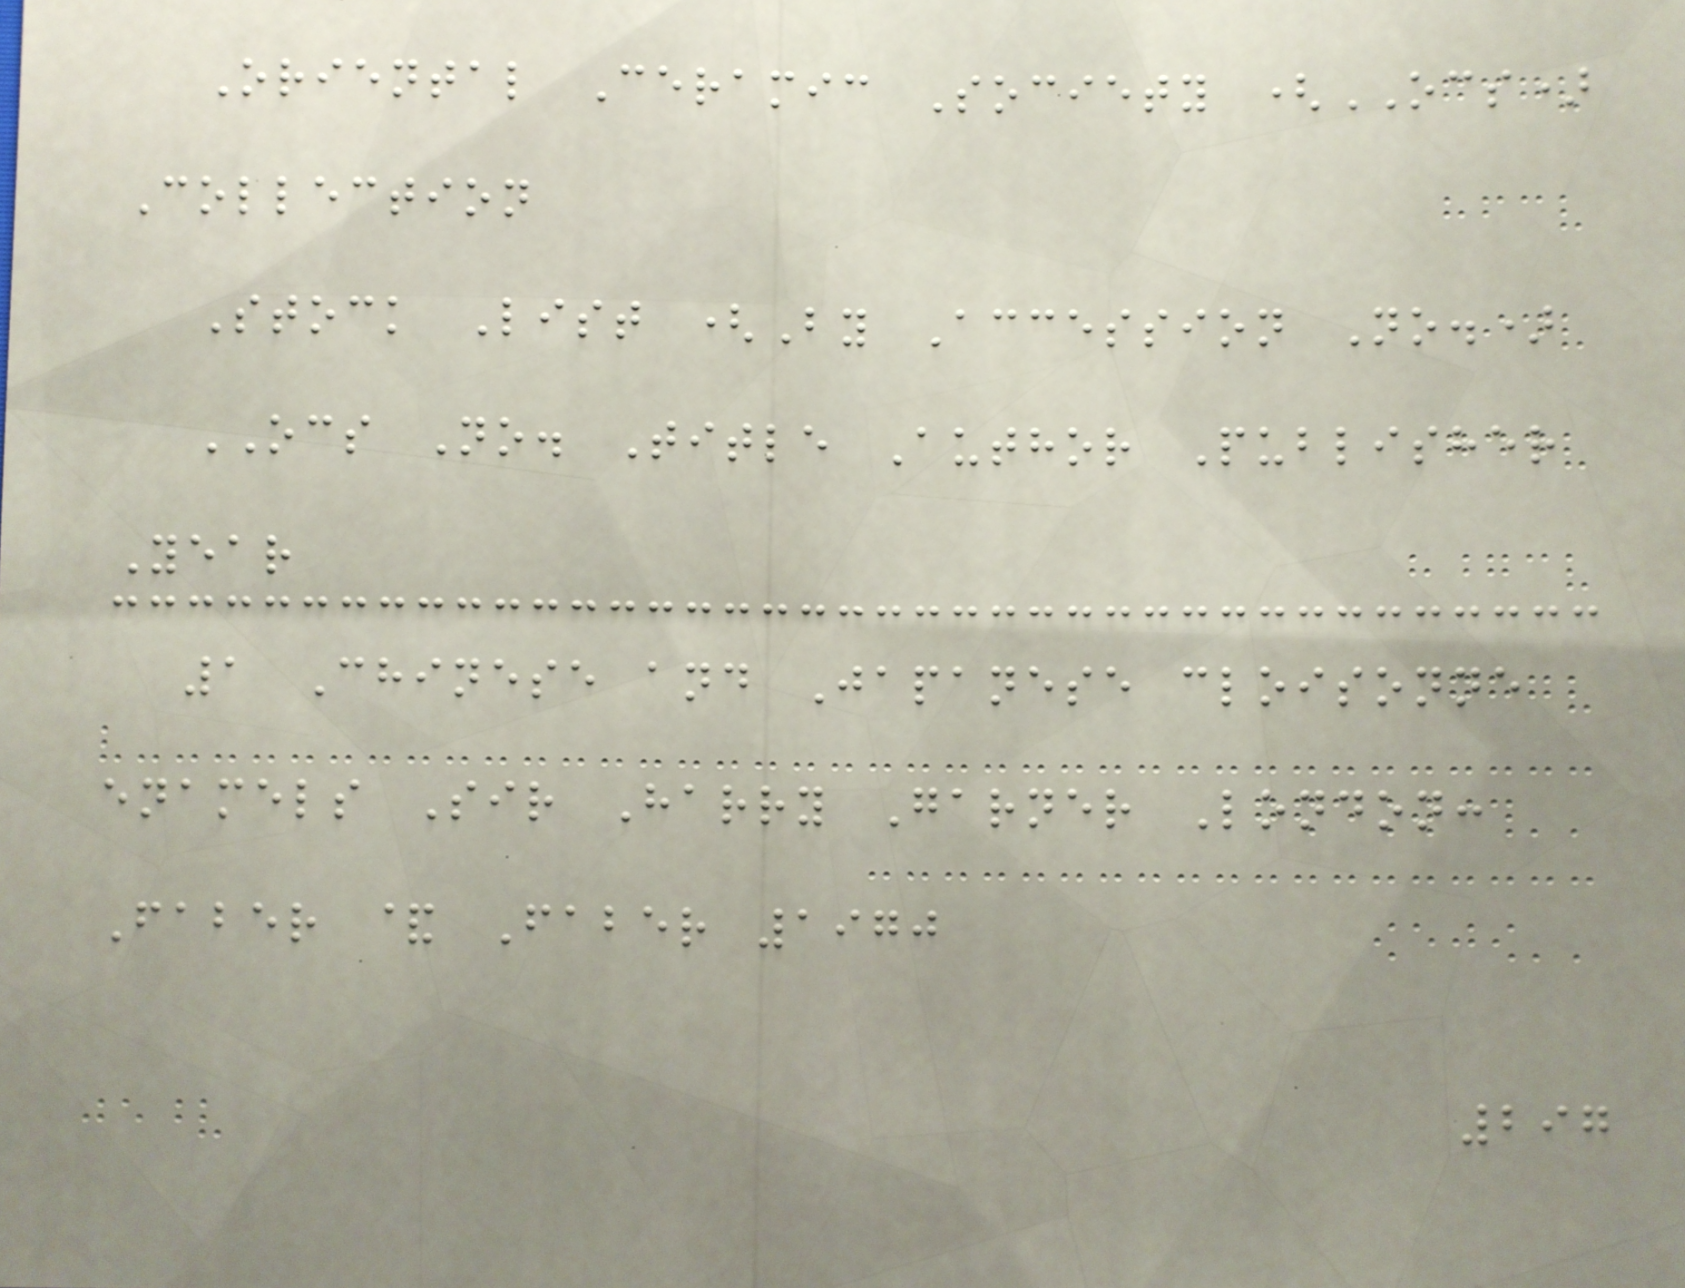Oriental Ceramic Society (OCS)
Collection
Stock List (By Accession No.)
OCS No. Title Author Publisher
Year
1 Chinese and Japanese cloisonne
enamels Sir Harry Garner London:
Faber & Faber 1970
297
